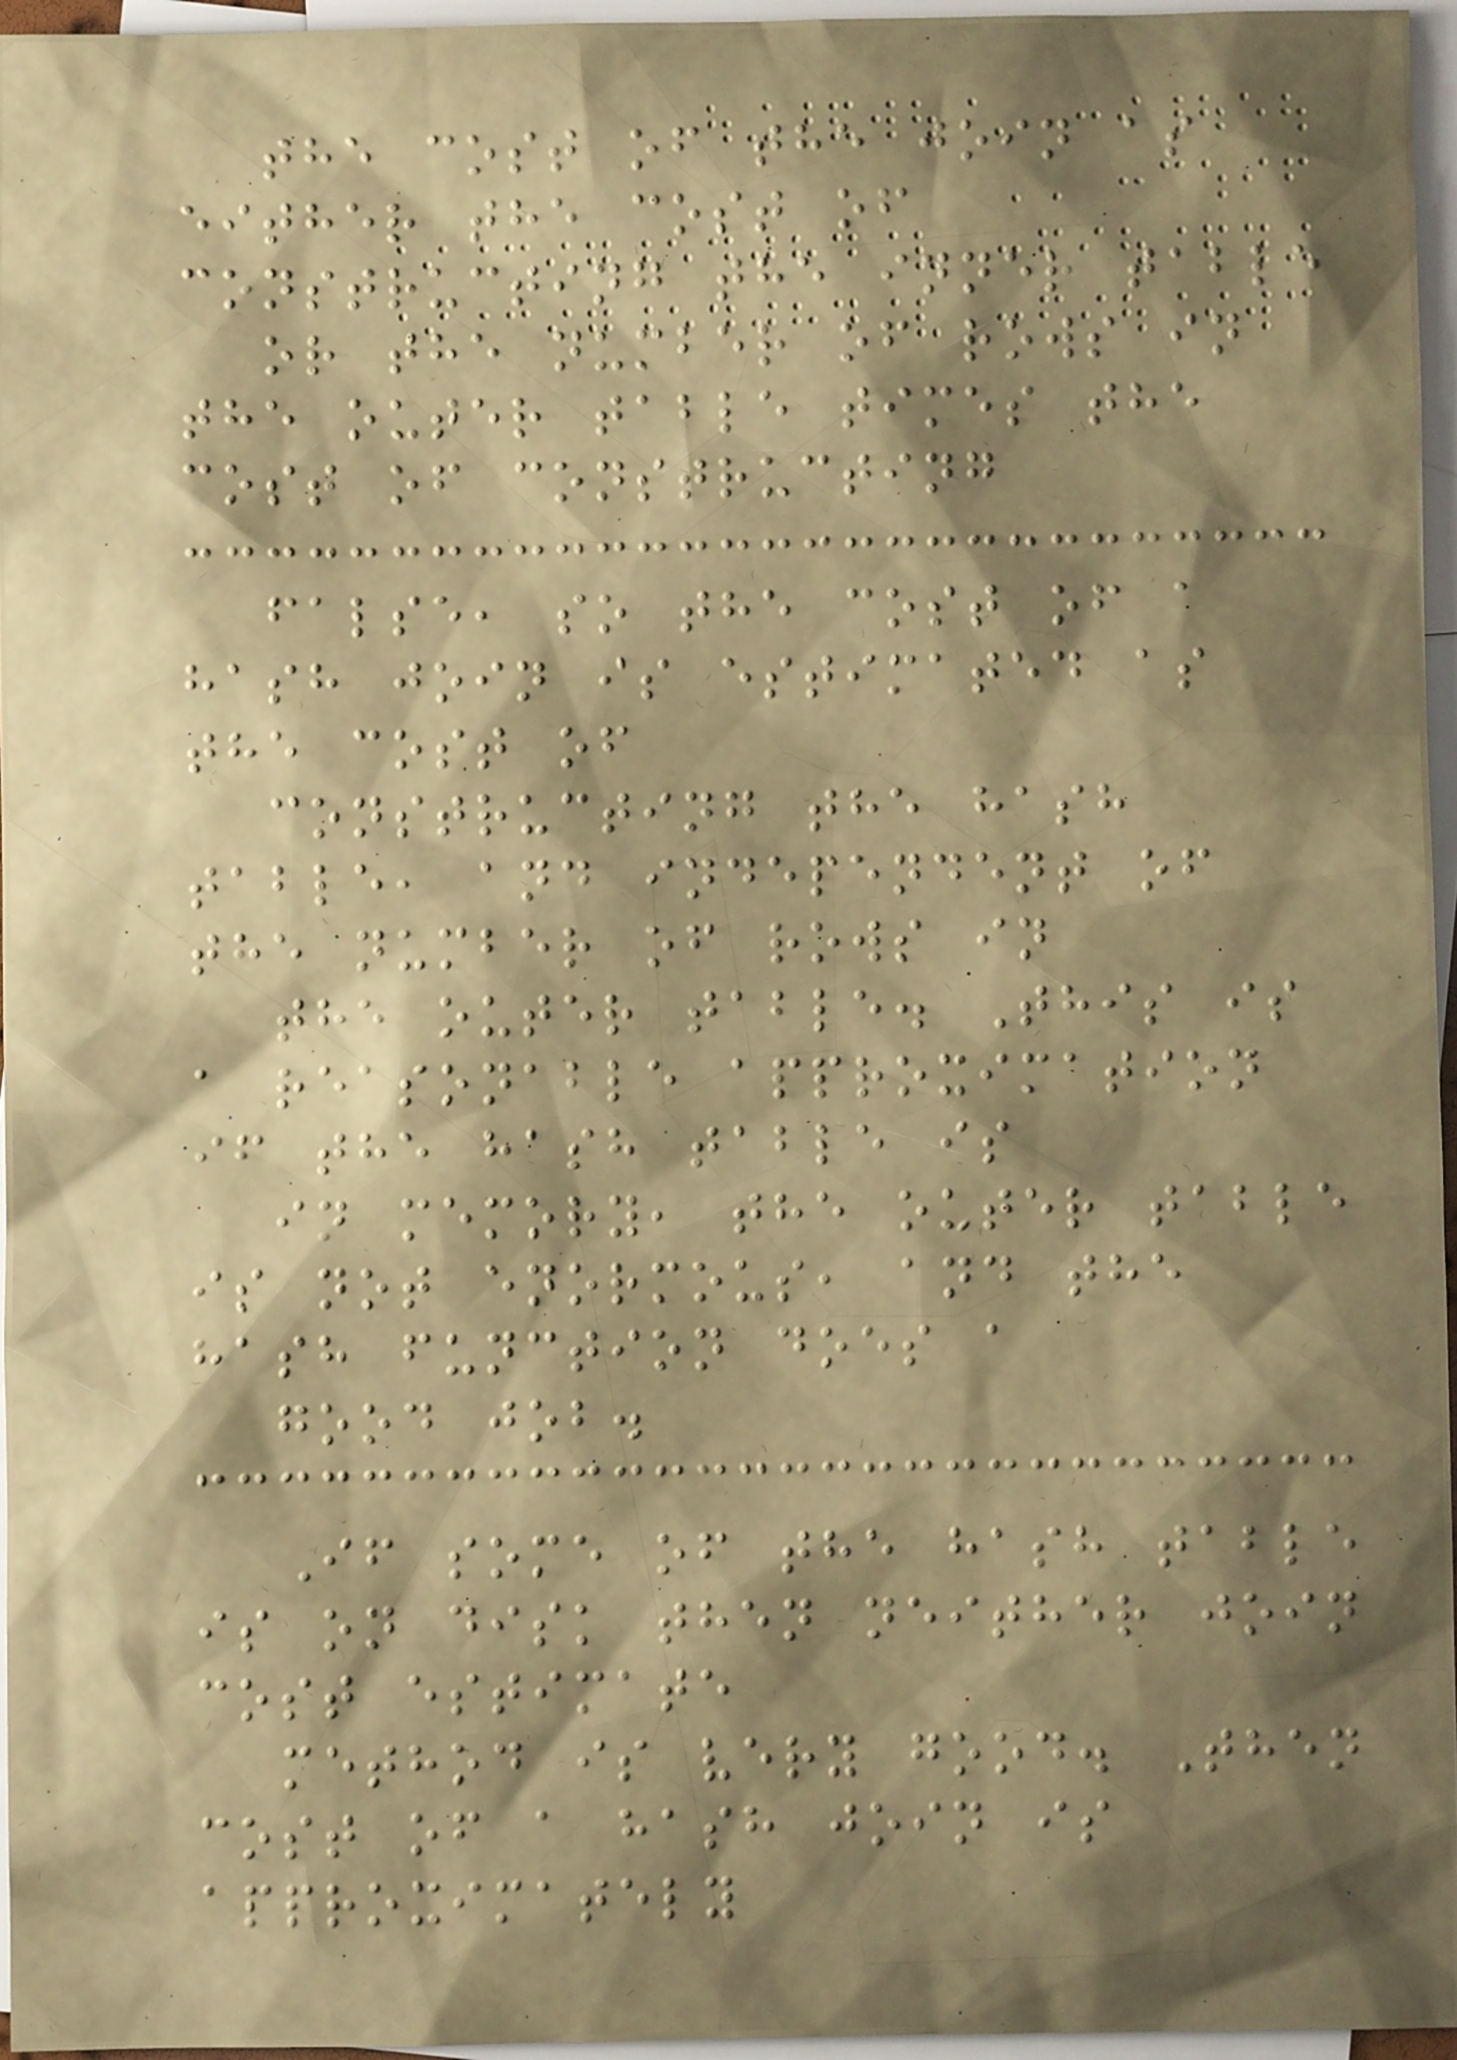the cost of the join as
either the cost of
constructing the inner table
or the number of rows in
the outer table times the
cost of constructing
false, so the cost of a
hash join is estimated as
the cost of
constructing the hash
table, and independent of
the number of rows in
the outer table. This is
a reasonable approximation
if the hash table is
in memory, the outer table
is not enormous, and the
hash function does a
good job.
If some of the hash table
is on disk then neither join
cost estimate
method is very good. Then
cost of a hash join is
approximately
